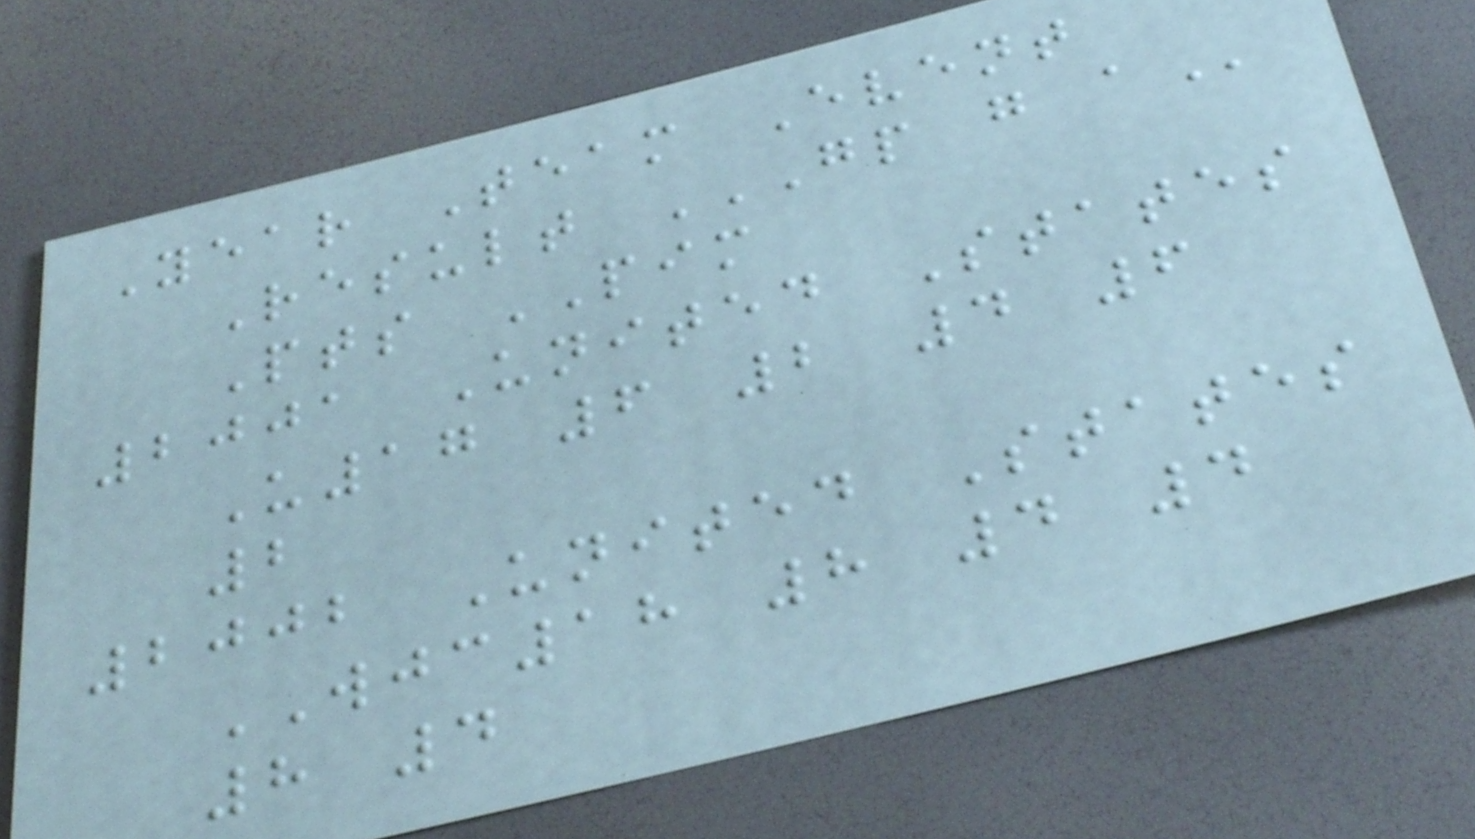Year Team Event
Result GP G A
Pts PIM
2001 United States
U17 6 2 4 6
2
2002 United States
WJC18 8 4 4
8 4
